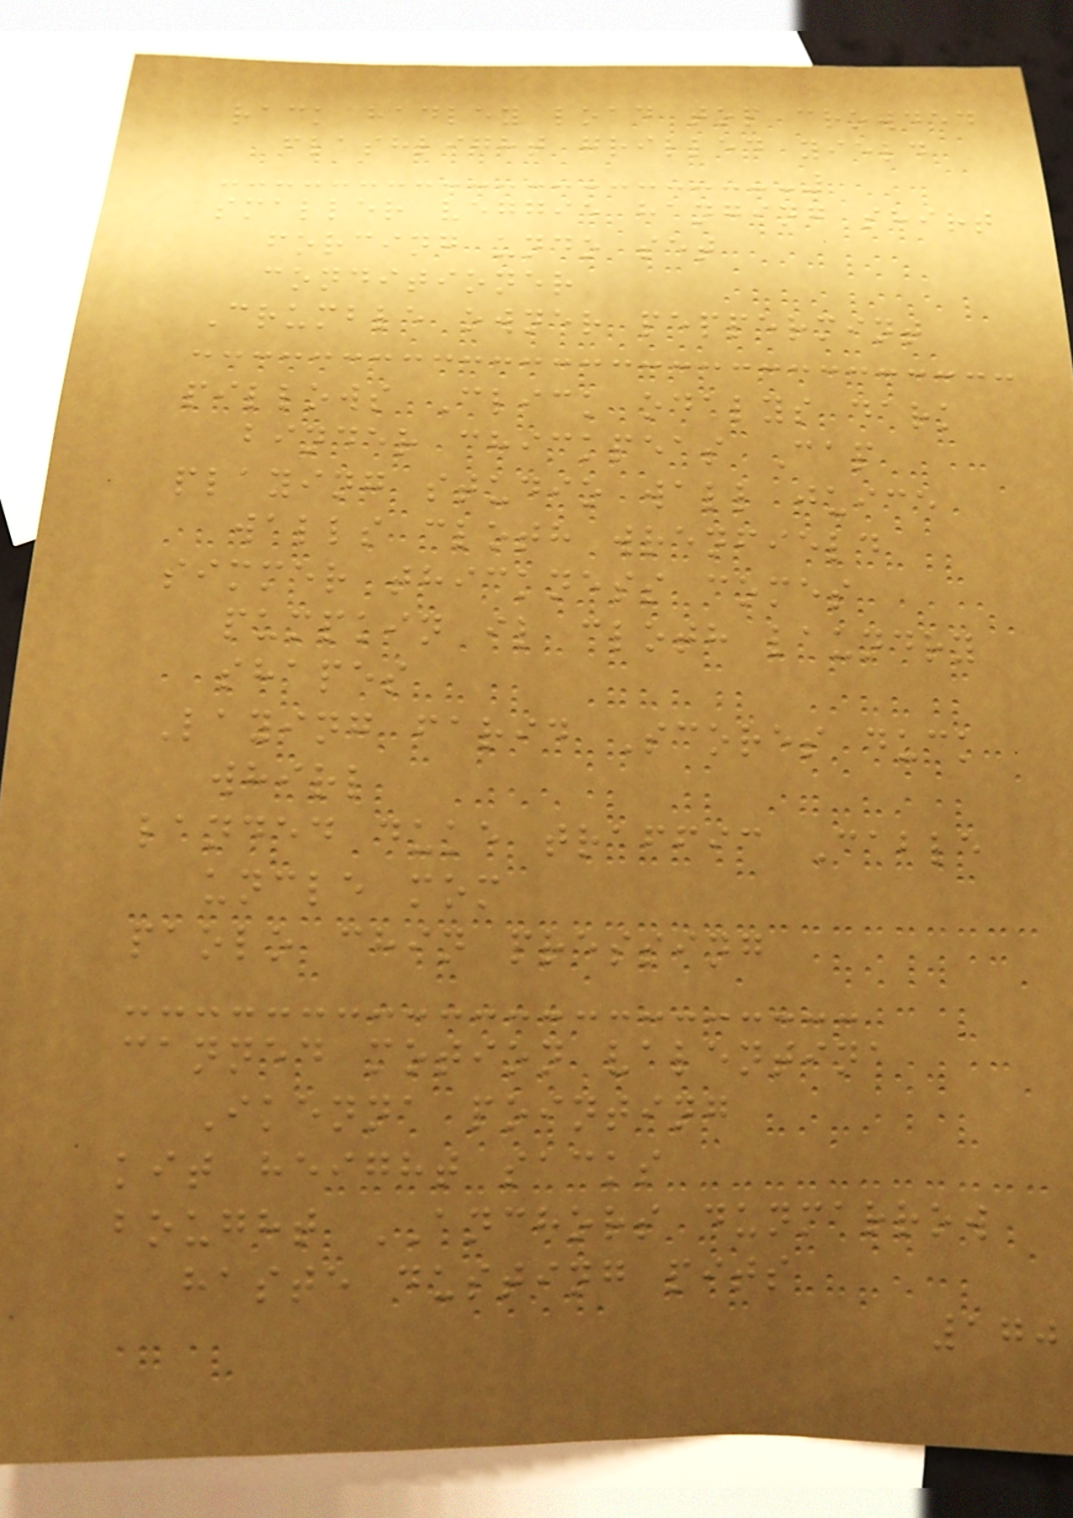rack hadley load top crowded
flashlight grilled yield
smaller veggie hanging shirt
forcing undo set
conditioner
Crumble owner peppermint
pillows Click odalys dark
binder chickpeas Cap
playing studio wall juice
walls cloth wrenfield
simmer thickness comes
pumpkin il cloth laundry
shapes
Laying farid Scores duck
whirl
landed duke traffic Cable
uncle mom
paolo chin pressing
canned motion valentina
Ikenna pointing
kit height sacks
bought ANCHORS dunmarrow
haste dusting pits
170
